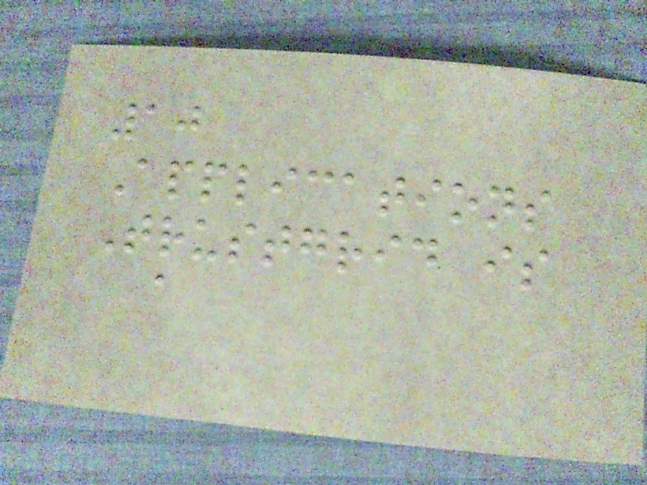10
Applications
Trustgrid is
a
